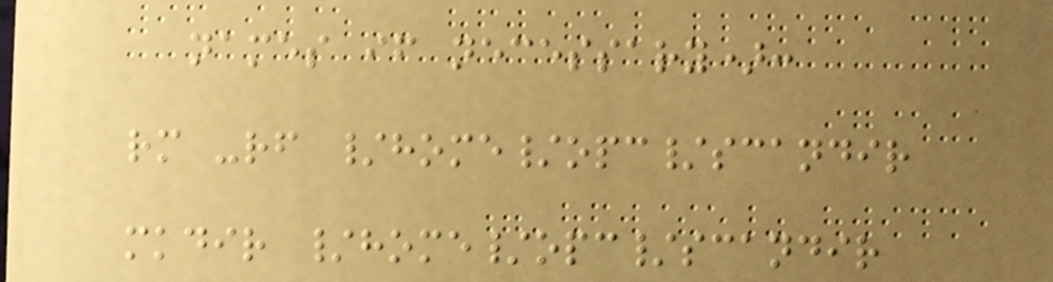names if necessary):
rm -rf /home/opc/scandir
mkdir /home/opc/scandir
